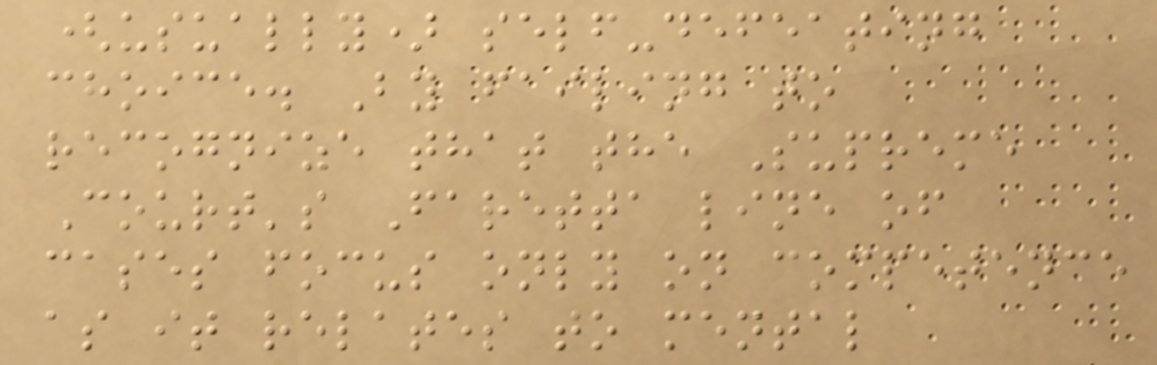(usually) self-defeating
choice. By failing to
recognize that the Supreme
Court's Faretta line of
cases focus only on competence
as it relates to mental
